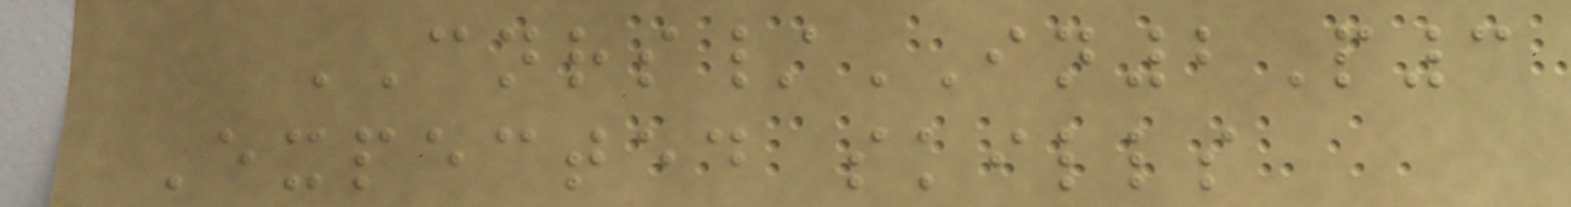CNRS/IN2P3
Expected skills
